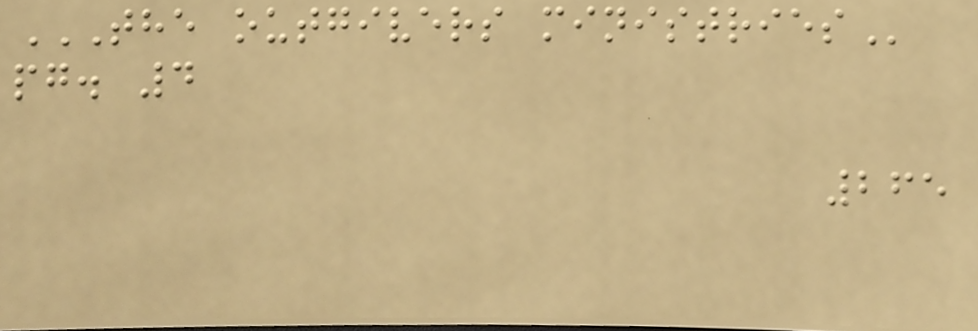THE OUTGIVERS MINISTRIES
pg. 4
265
